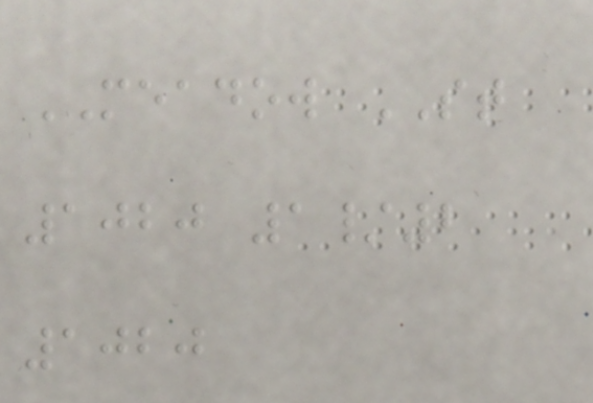MEADOW ST
1020 1/2
1020
